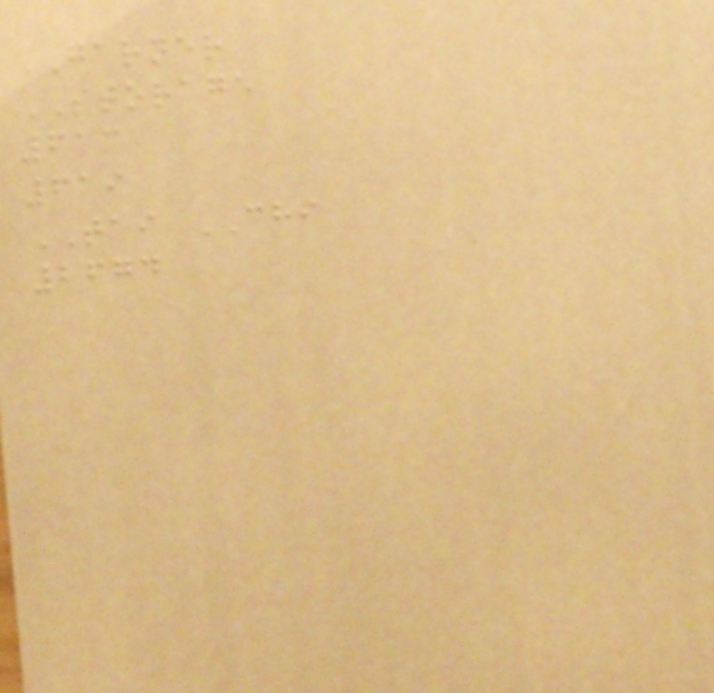GARNER
STORAGE
613
619
TAI CHI
2674
